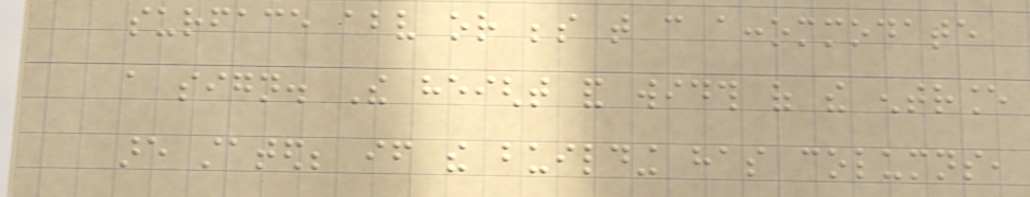surface above or beside that can accommodate
a sign. The height and width of the entrance
are stated; if the building has columns,
